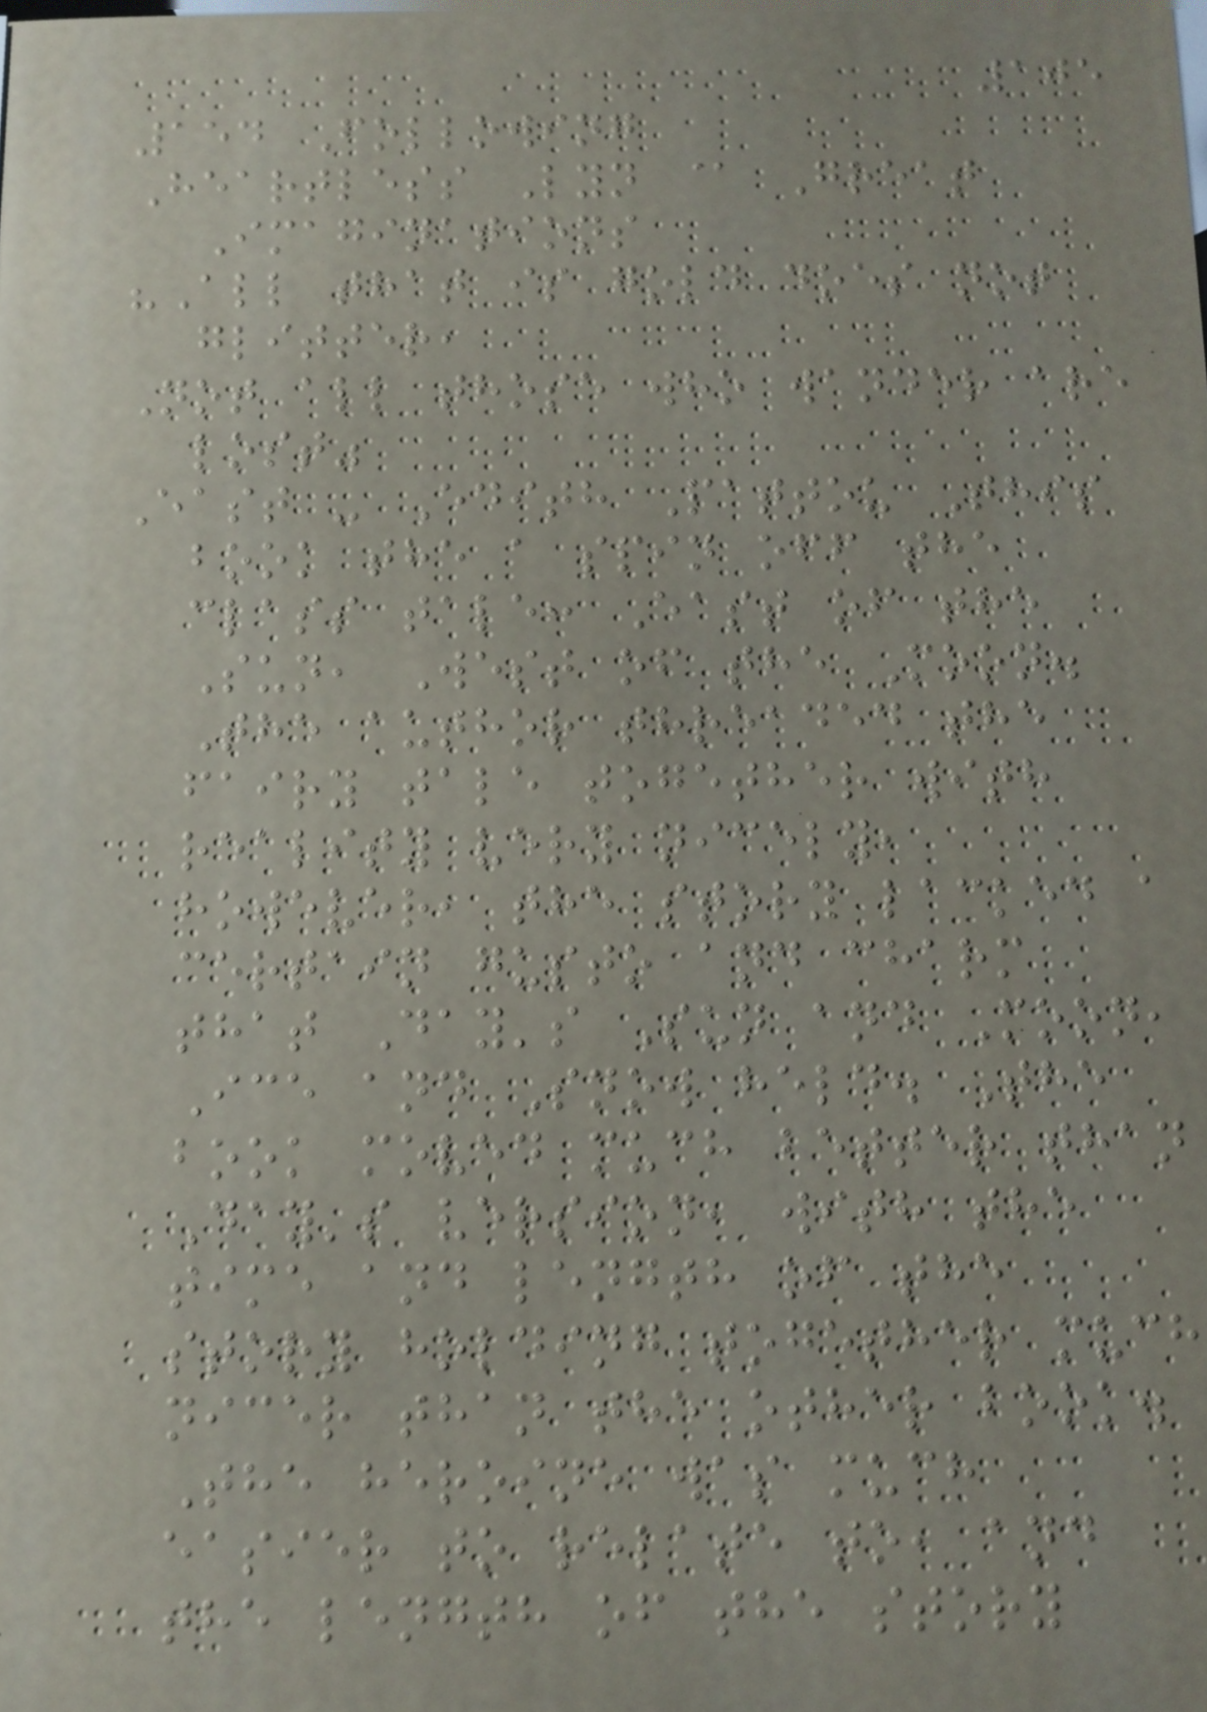105
154 Following
Heartless Lyn @ Great
Imaginations
"All that is gold does not
glitter,
Not all those who wander are
lost"
East - Edith Pattou This
book the a spin off the
class tale: East of the
Sun, West of the Moon.
The author threaded the
fairy tale together with
reality very nicely,
however, the story lacked a
certain gusto and charm
that Day's Sun and Moon,
Ice and Snow held. The
book moved much better than
Day's version, with the
time and length of the
story holding together much
nicer than the other book.
The heroine was much
easier to relate to, and
the length of the story
